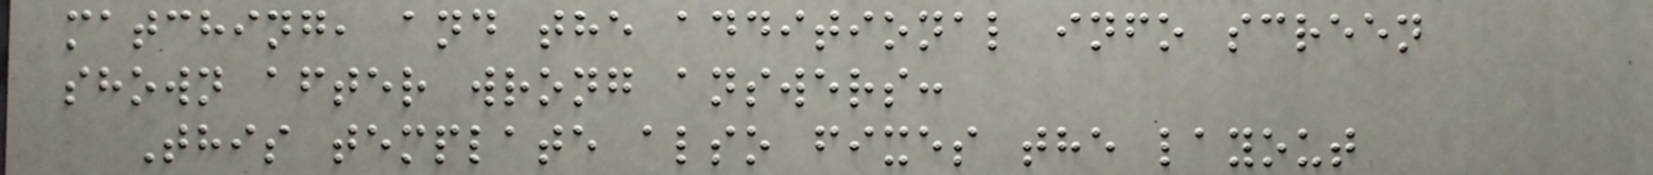matching, and the additional info screen
shown after wrong answers:
This template also fixes the layout
